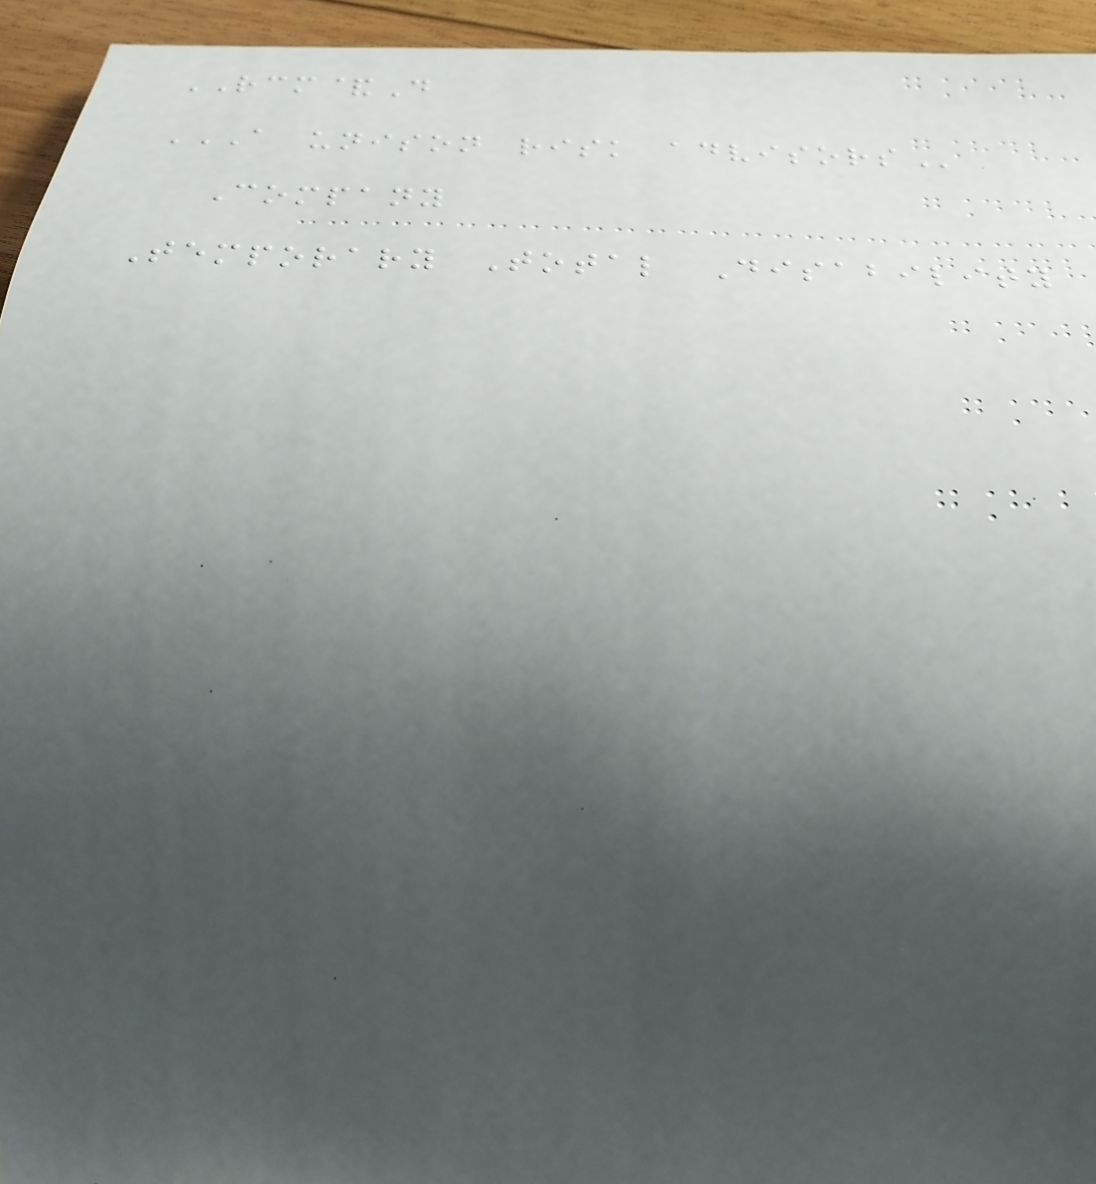RCM&D
A UNISON RISK ADVISORS
Company
Temporary Total Disability
